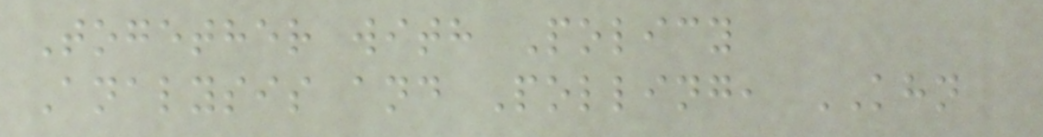Together with Policy
Analysis and Polling, KHN
